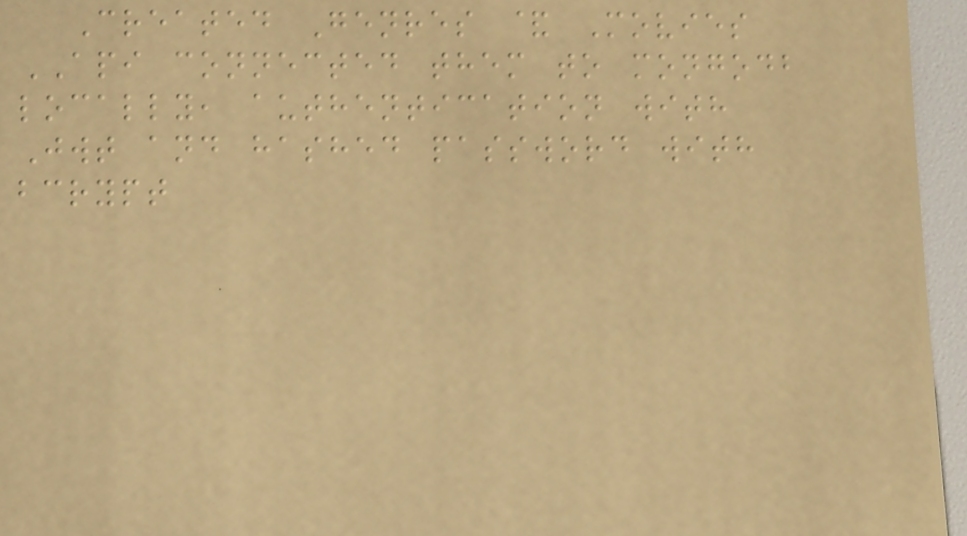Created Genres & Movies
API connected them to mongodb
locally, authentication with
Jwt and hashed password with
bcrypt
